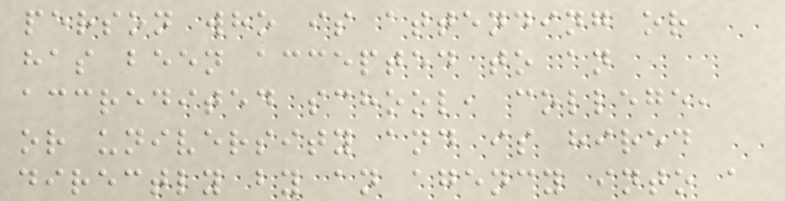person who is attending or
has been accepted to an
accredited school, college,
or university and is hired
directly by an agency into a
